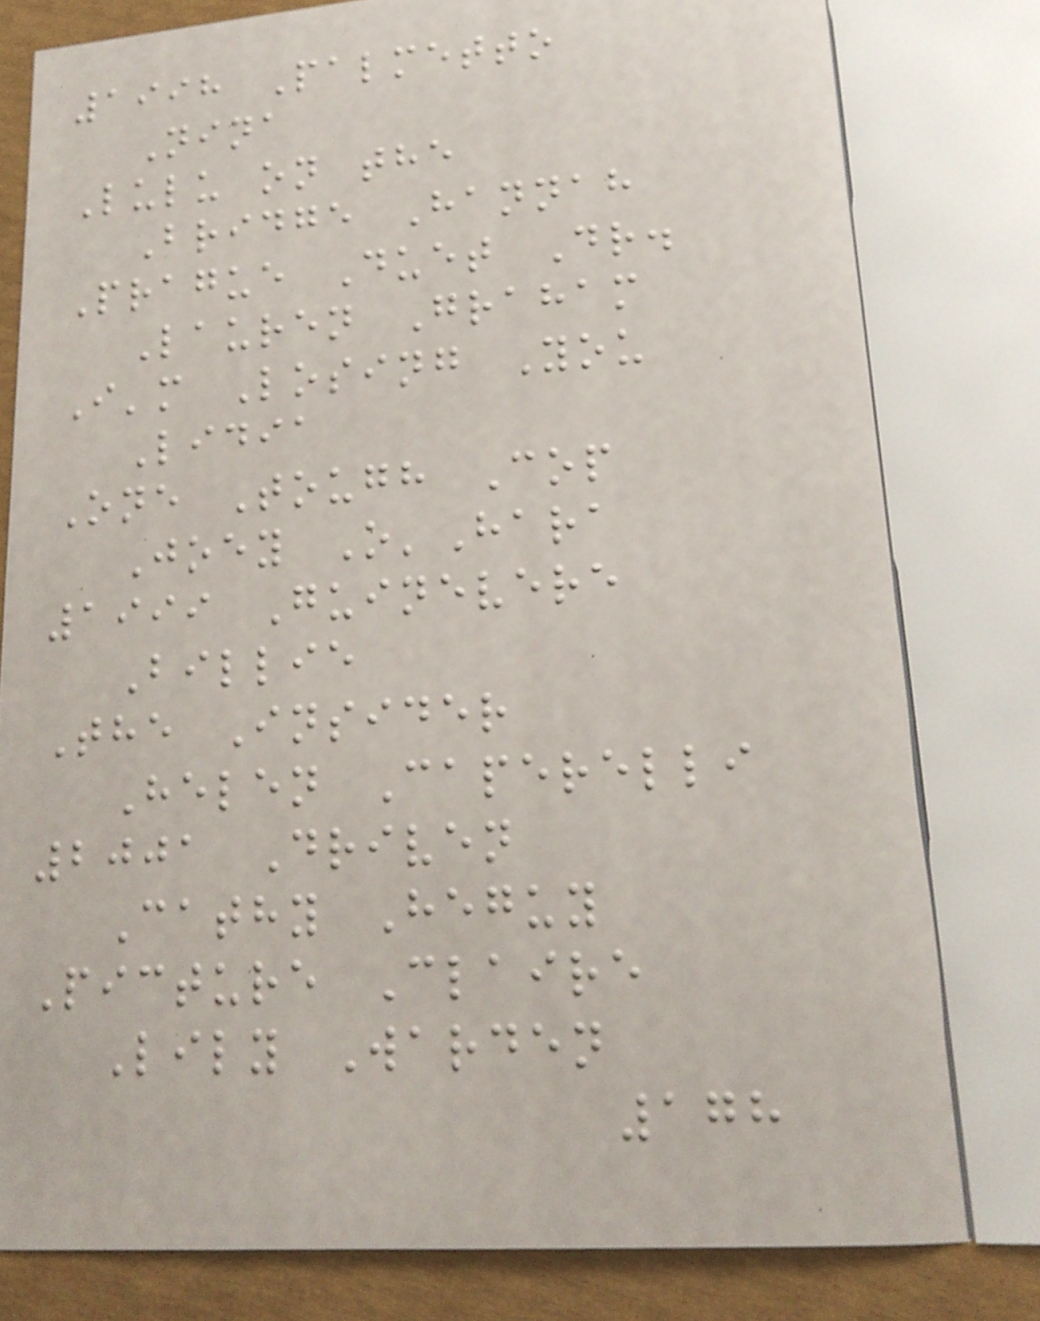1998 Palmetto
Nina
Lulu on the
Bridge Hannah
Prague Duet Dr.
Lauren Graham
I'm Losing You
Lidia
One Tough Cop
Joey O'Hara
1999 Guinevere
Billie
The Insider
Helen Caperelli
2001 Driven
Cathy Heguy
Picture Claire
Lily Warden
178
